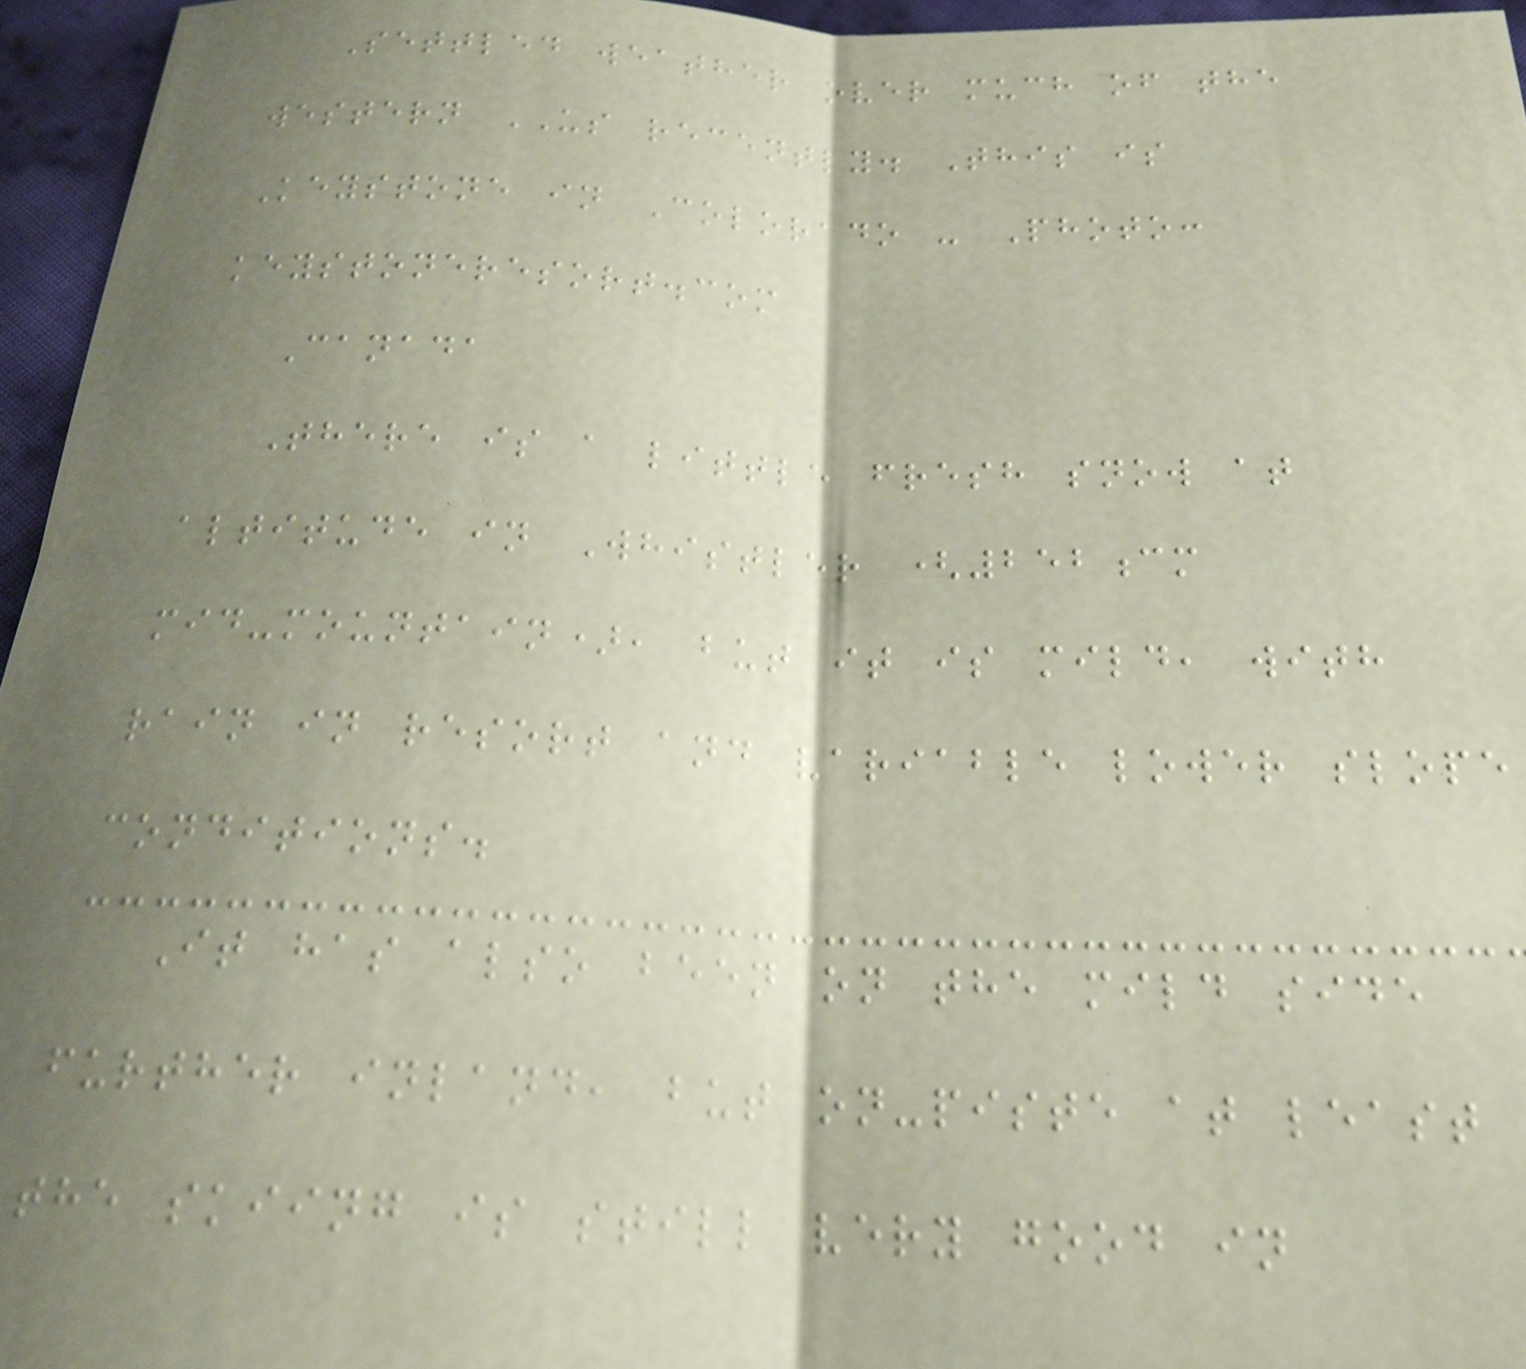Settled weather over much of the
western US recently. This is
Keystone in Colorado - Photo:
keystoneresort.com
Canada
There is a little fresh snow at
altitude in Whistler (252cm
mid-mountain), but it is mild, with
rain in resort and variable lower slope
conditions.
It has also been on the mild side
further inland, but on-piste at least
the skiing is still very good in
